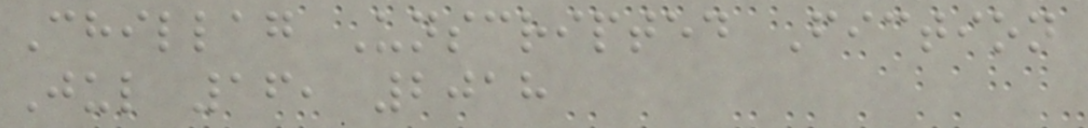Chillag Unscripted Fiction
Jul 16, 2018
